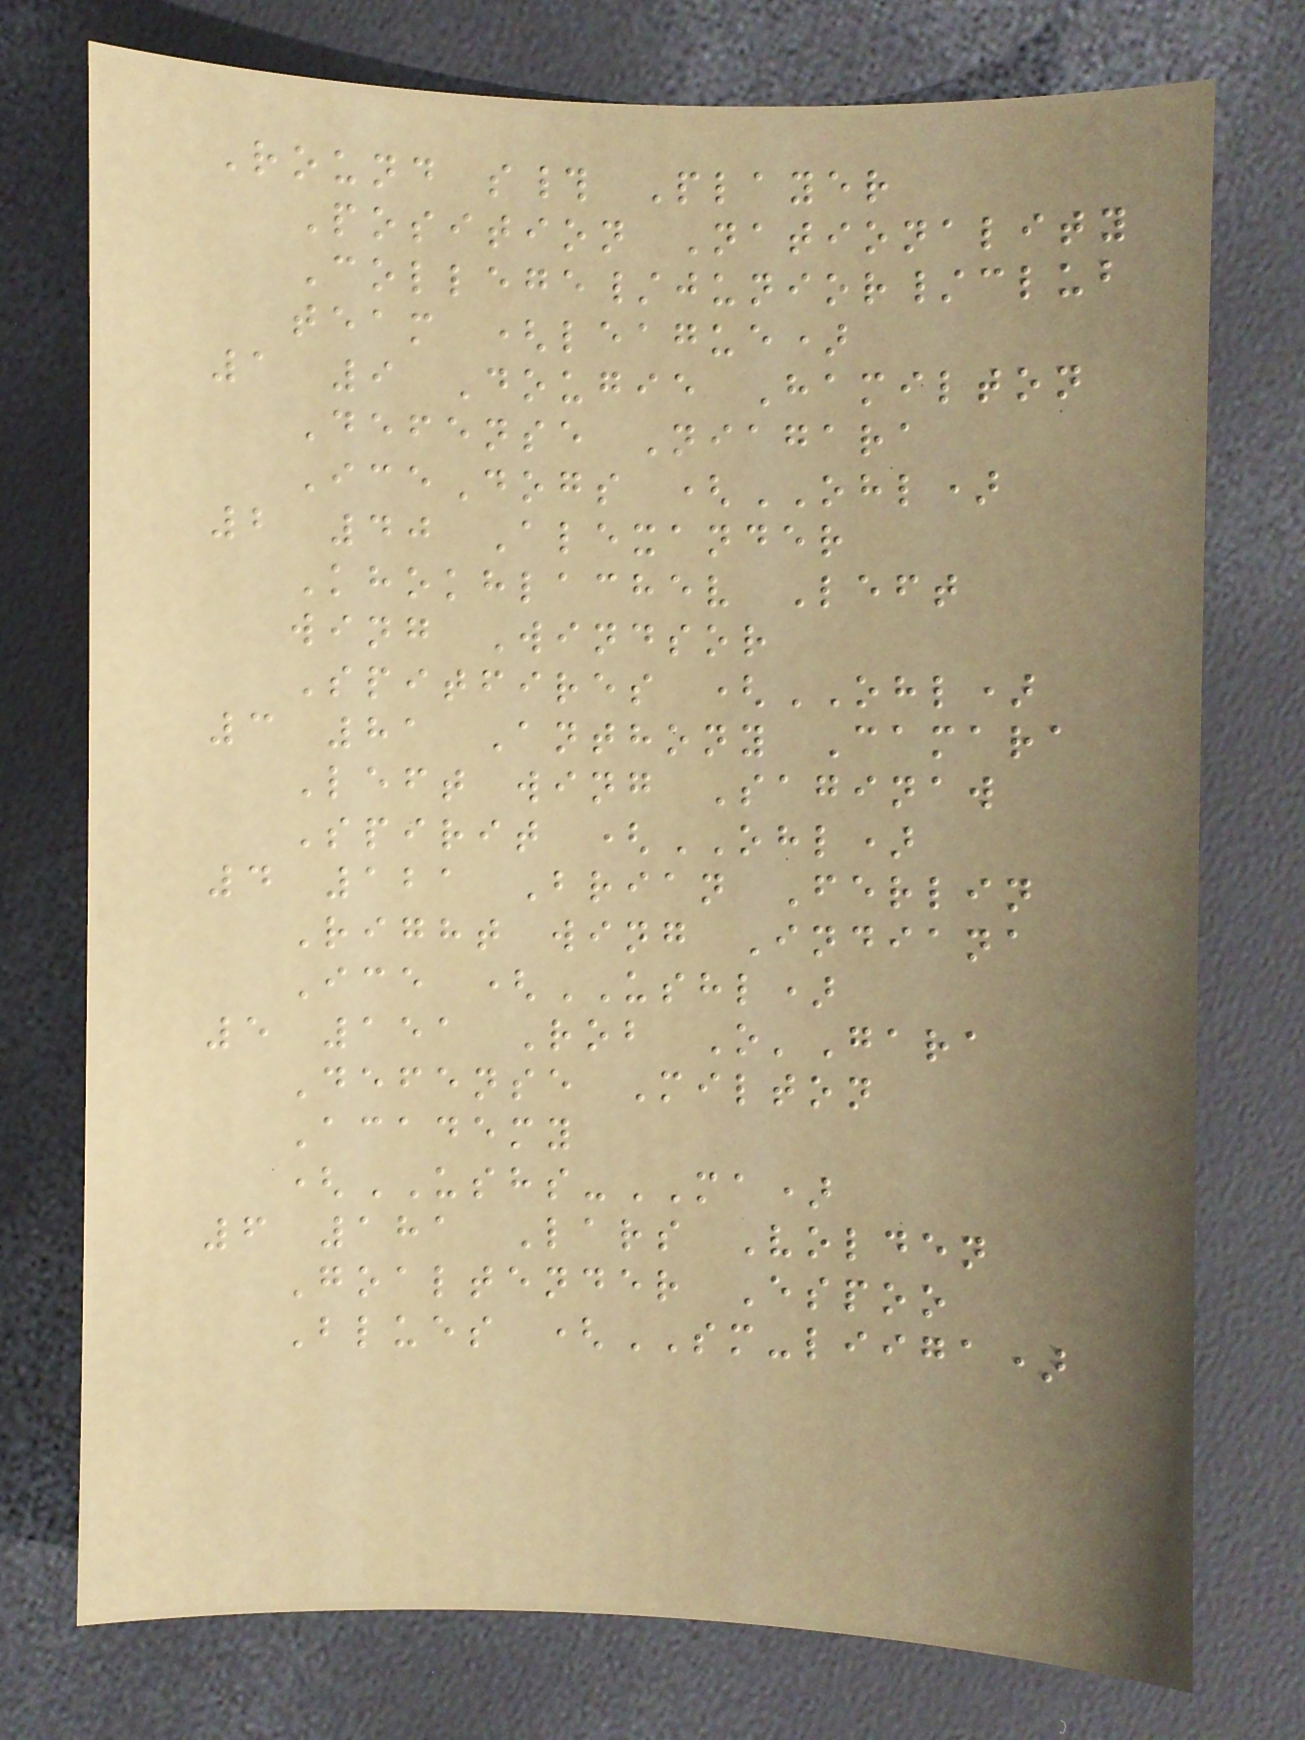Round s# Player
Position Nationality
College/junior/club
team (league)
1 9 Dougie Hamilton
Defense Niagara
IceDogs (OHL)
2 40 Alexander
Khokhlachev Left
wing Windsor
Spitfires (OHL)
3 81 Anthony Camara
Left wing Saginaw
Spirit (OHL)
4 121 Brian Ferlin
Right wing Indiana
Ice (USHL)
5 151 Rob O'Gara
Defense Milton
Academy
(USHS-MA)
6 181 Lars Volden
Goaltender Espoo
Blues (SM-liiga)
